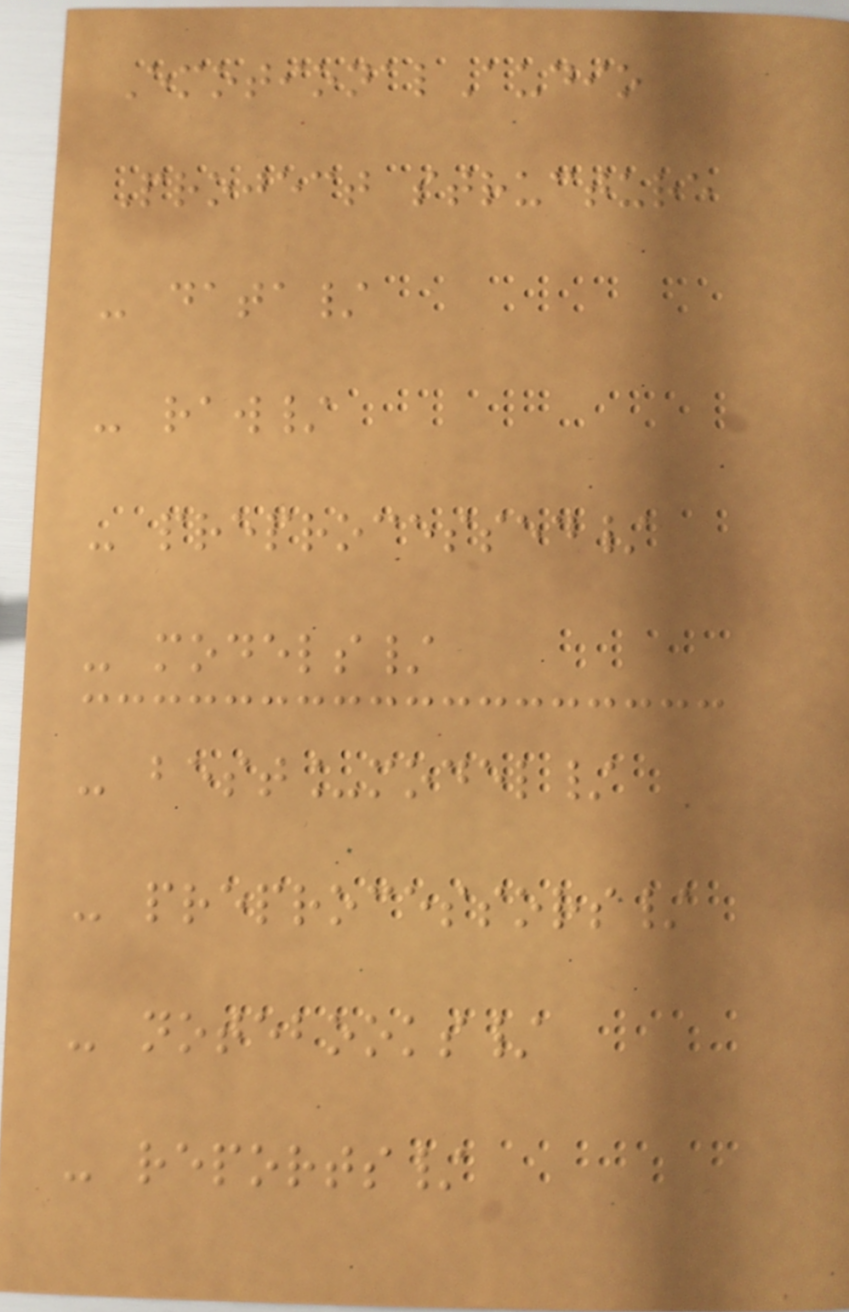EmotionalAudio
Project structure
- data/
- raw/
- preprocessed/
- models/
- best_model/
- preprocessors/
- notebooks/
- reports/
